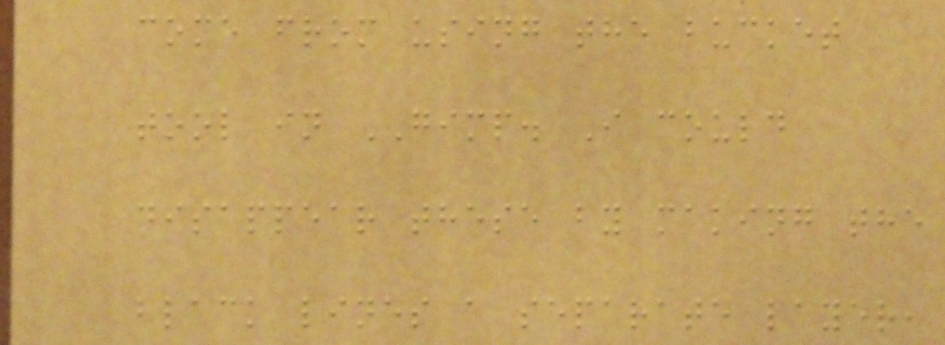come from using the bucket
tool in GIMP. I could
disappear these by making the
black lines a separate layer,
